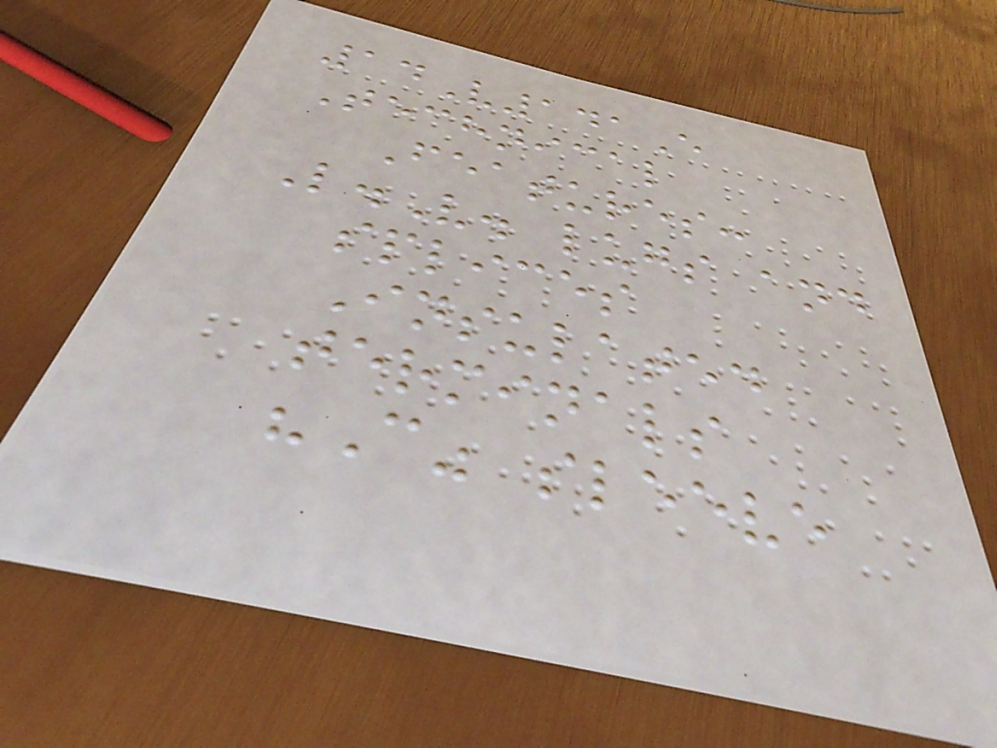14V141E
Technical
Features:
L.V. lugs and
splices
Insulated
terminals
"C" sleeve
